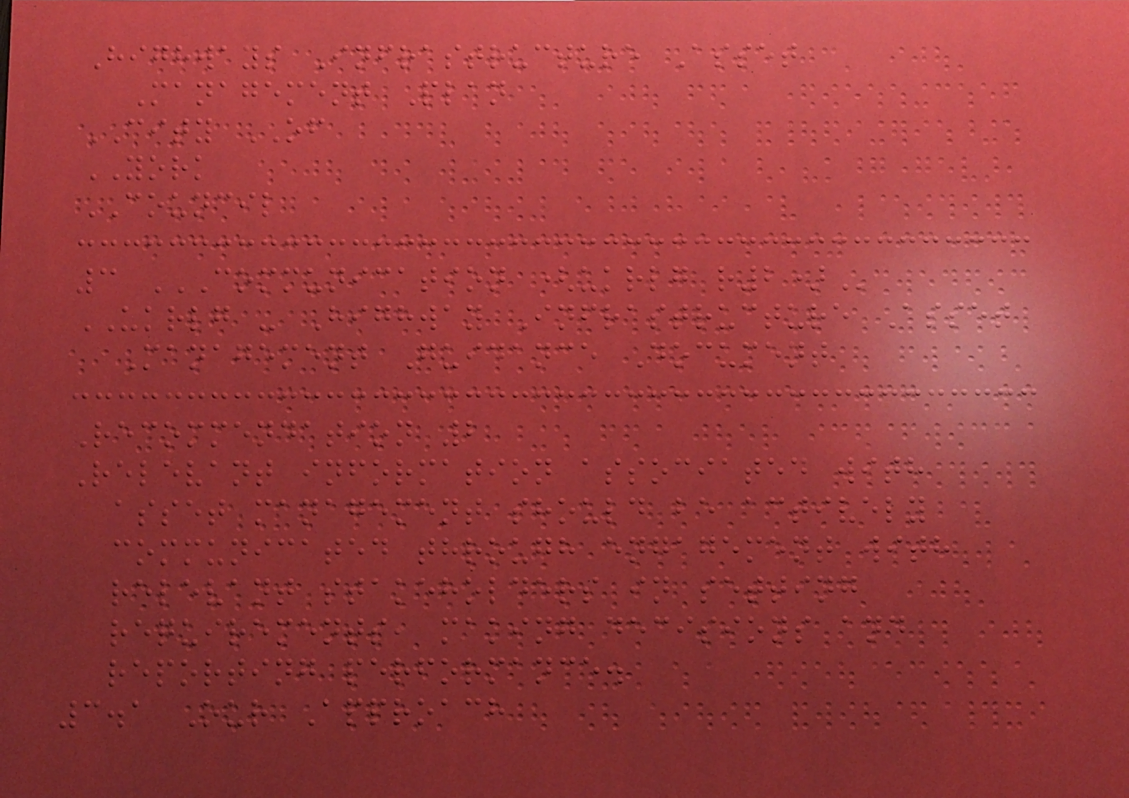Highways Infrastructure Asset
Management Plan
CITY OF
YORK
COUNCIL
3 COMMUNICATION (UKRLG R2)
UKRLG - Highway Infrastructure Asset
Management Guidance Document
Recommendation 2
Relevant information associated with
asset management should be actively
communicated through engagement with
relevant stakeholders in setting
requirements, making decisions and
reporting performance.
3.1 Our Approach
